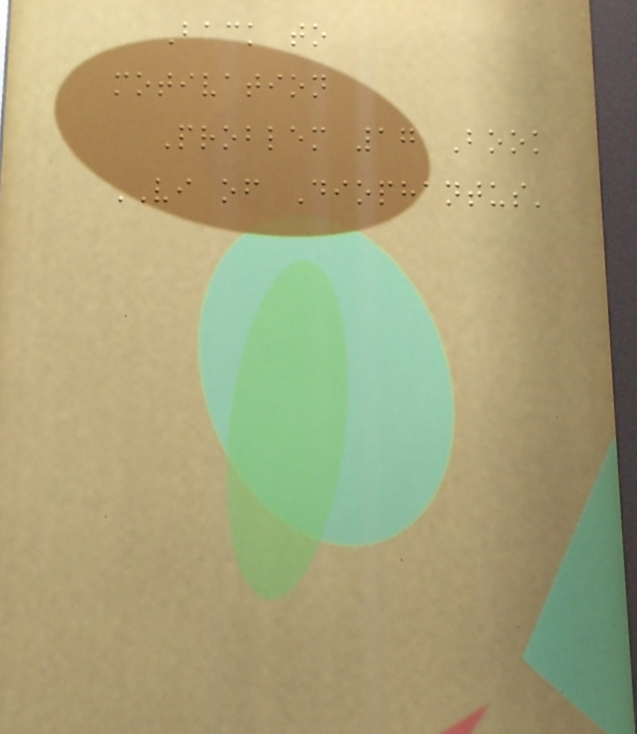Back to
motivation
Problem 17 Book
VI of Diophantus'
